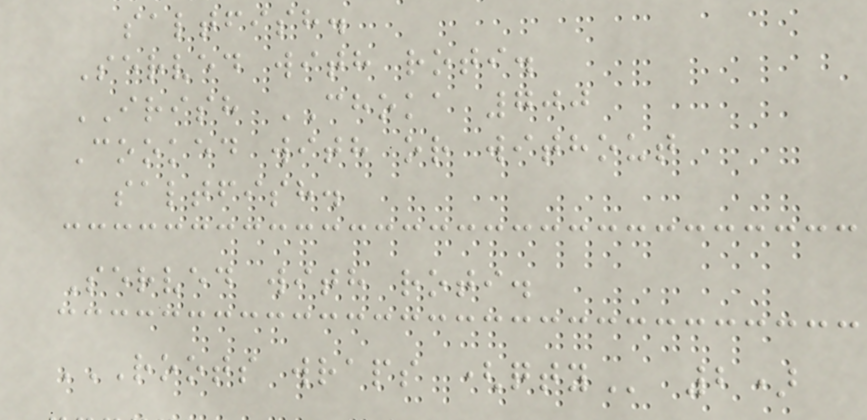saltfish.
Served with roti.
IRISH CHOKA 700
Cooked with or without
saltfish.
Served with roti.
ROOTS WRAPS (QTY 2)
